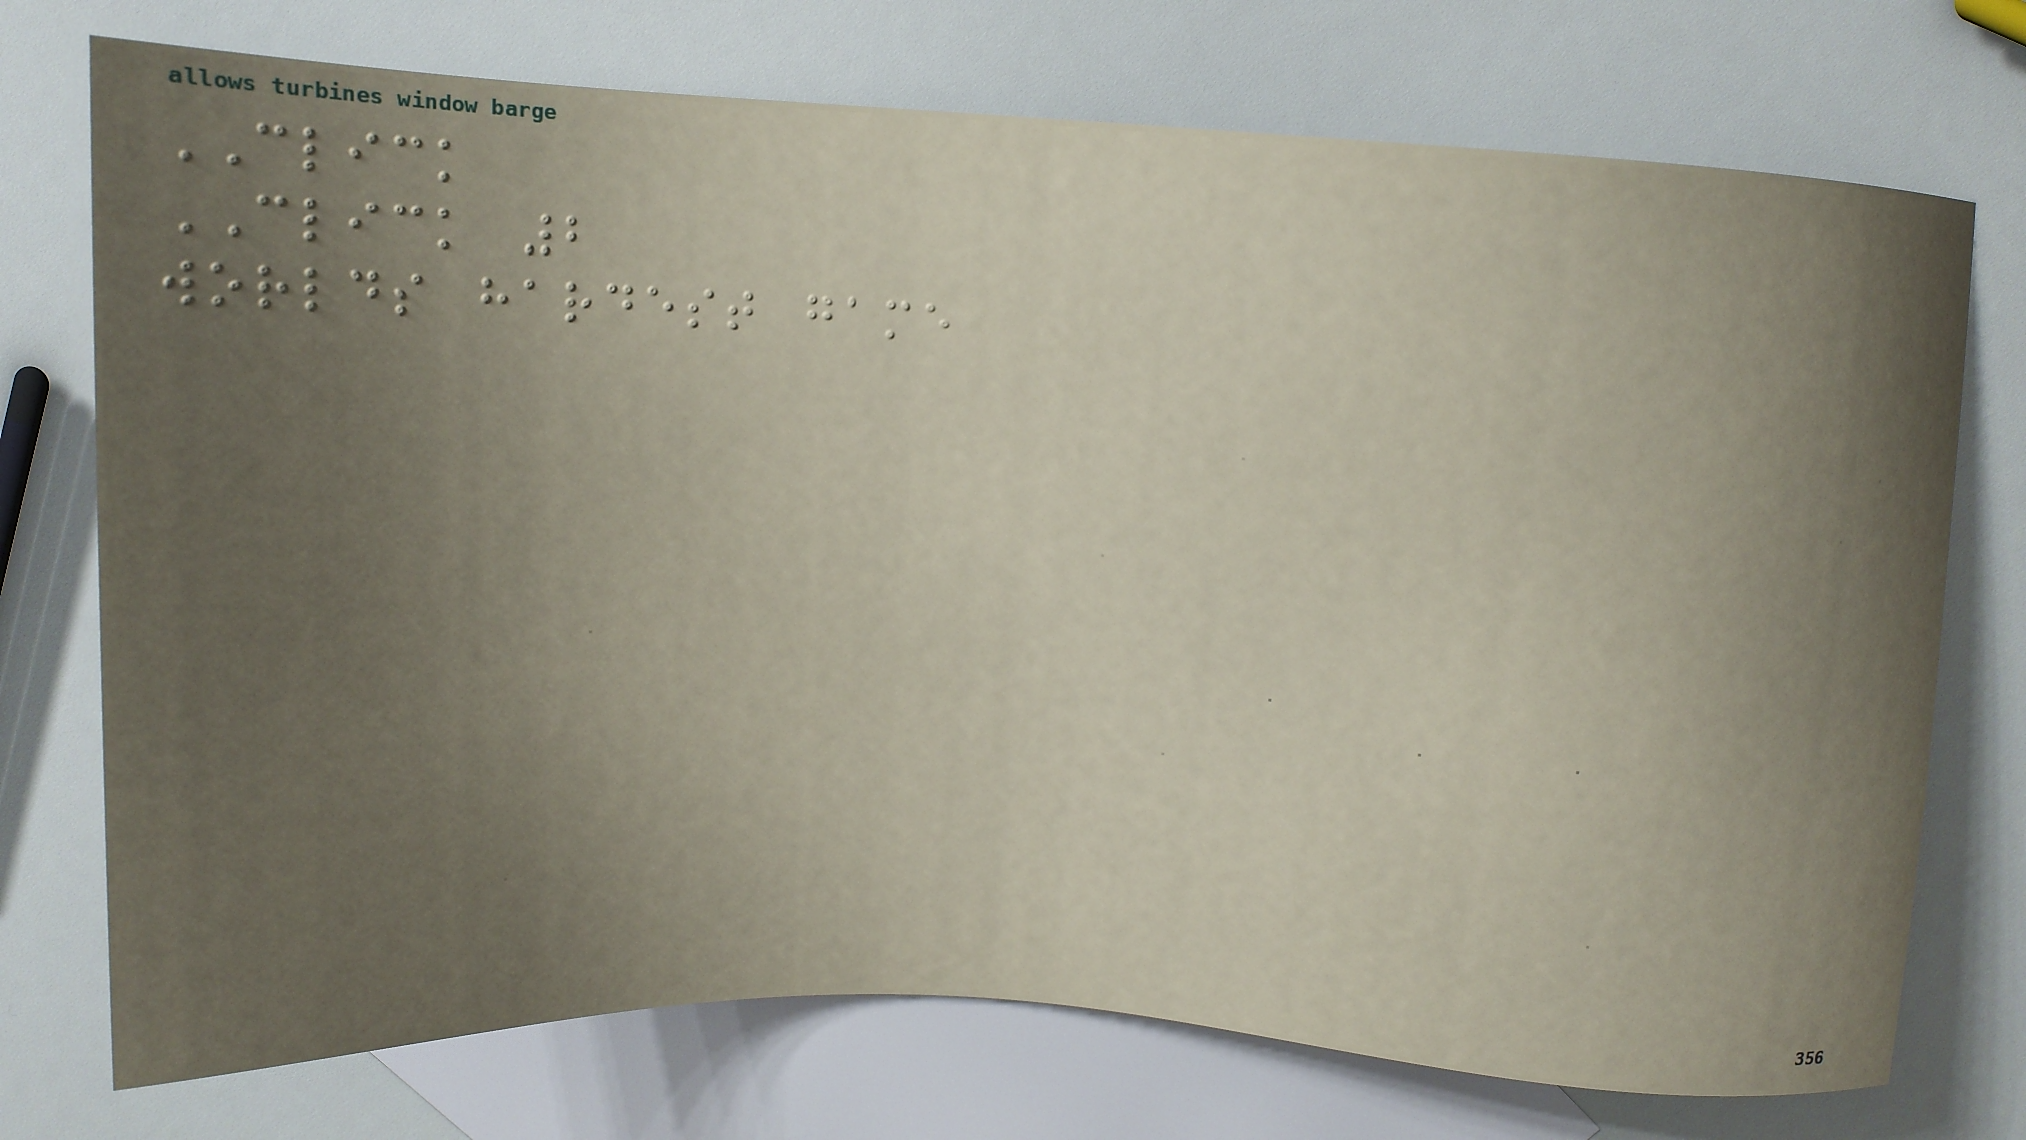CLICK
CLICK 2
worlds hardest game
